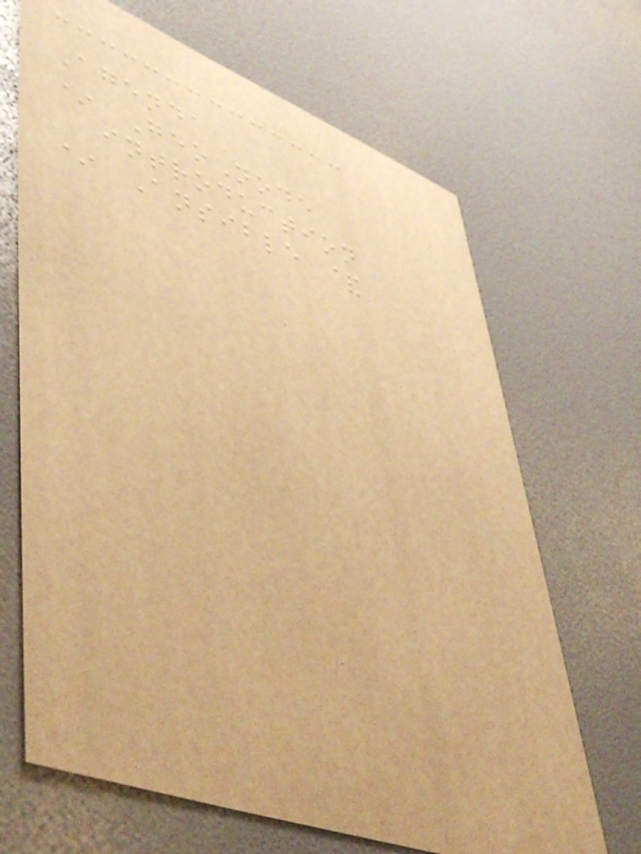Agenda
* GeoNode
introduction
* Ansible &
